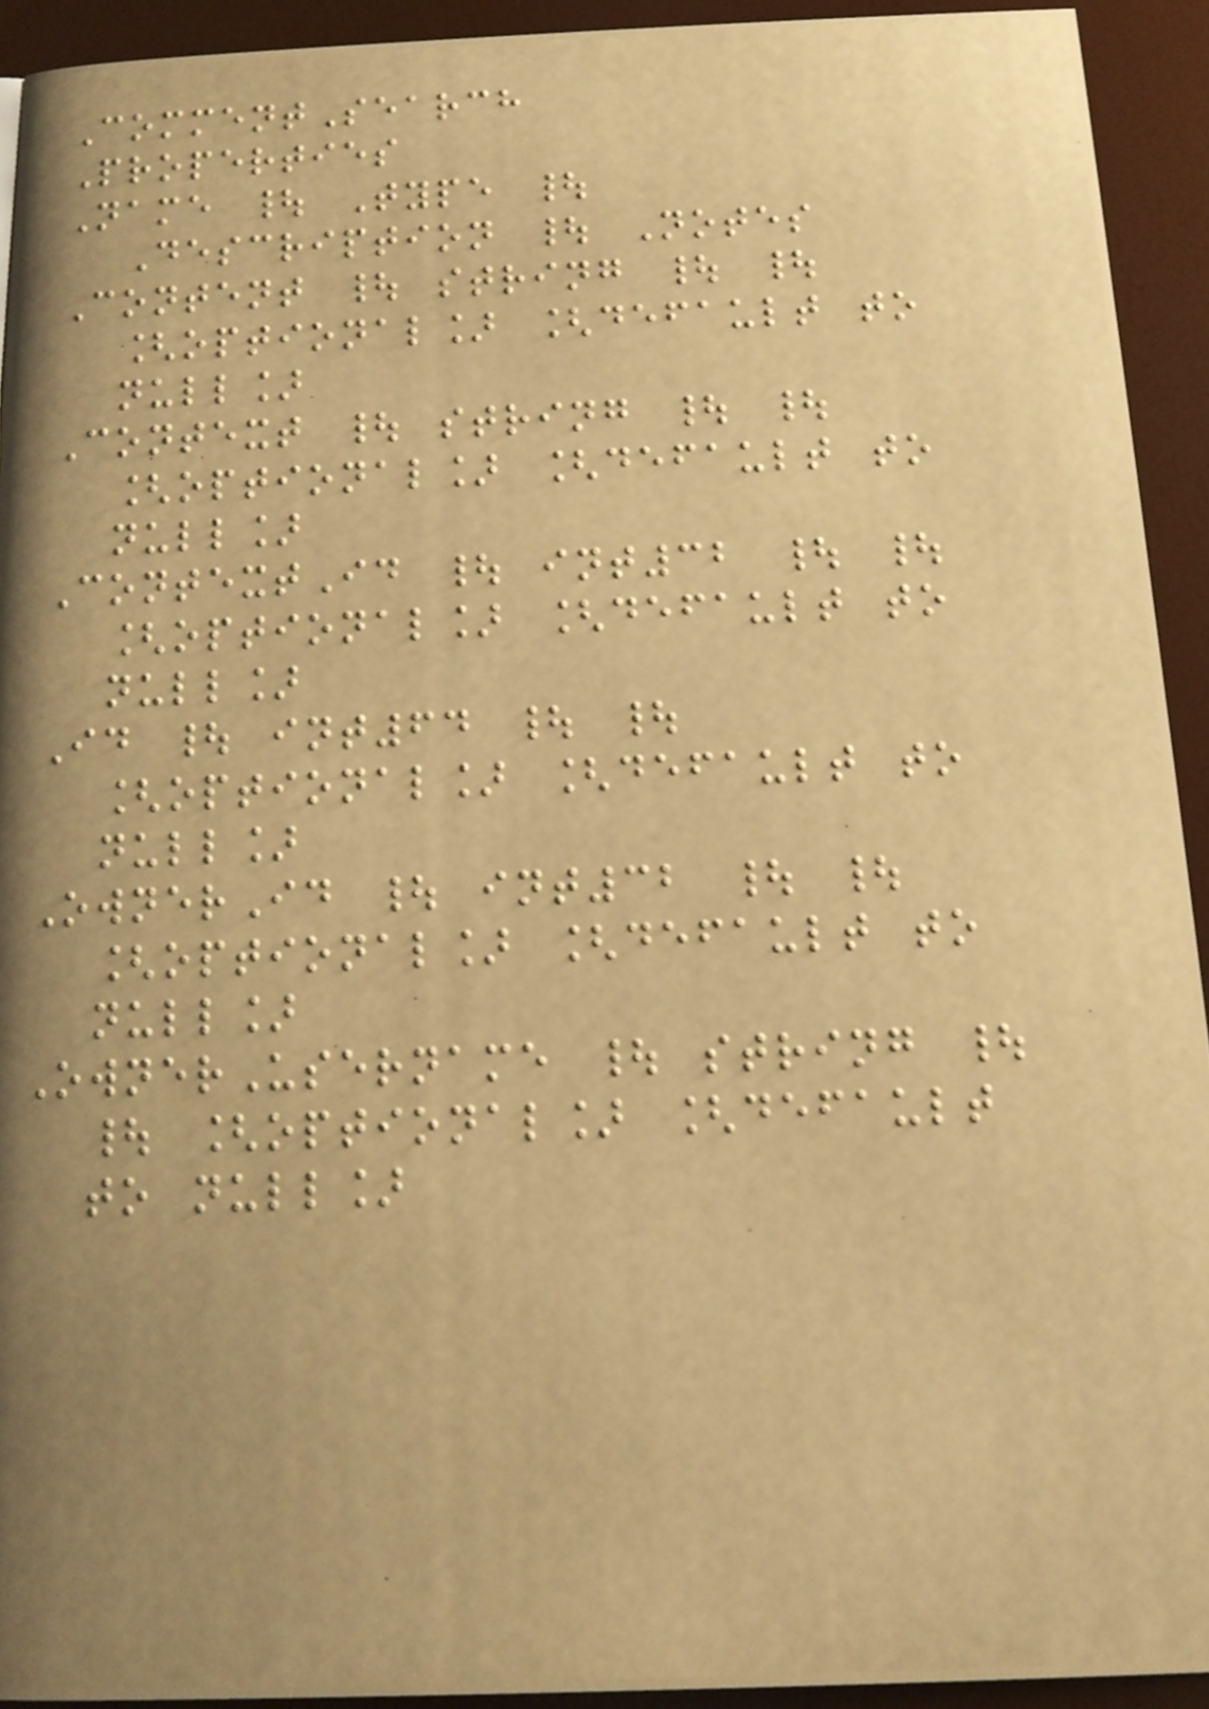CommentSearch
Properties
Name | Type |
Description | Notes
Content | string | |
[optional] [default to
null]
Context | string | |
[optional] [default to
null]
ContextId | int32 | |
[optional] [default to
null]
Id | int64 | |
[optional] [default to
null]
OwnerId | int32 | |
[optional] [default to
null]
OwnerUsername | string |
| [optional] [default
to null]
